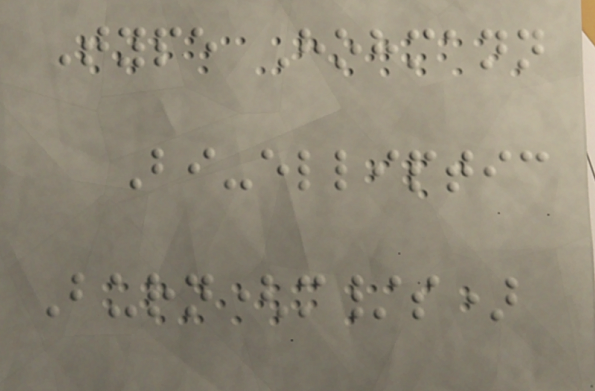Type Hohmann
Bi-elliptic
Burn(m/s)
